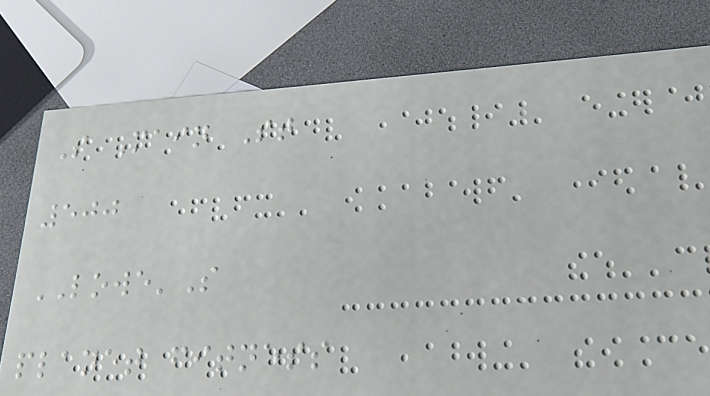S Main St
500
LOWE'S
planet fitness
